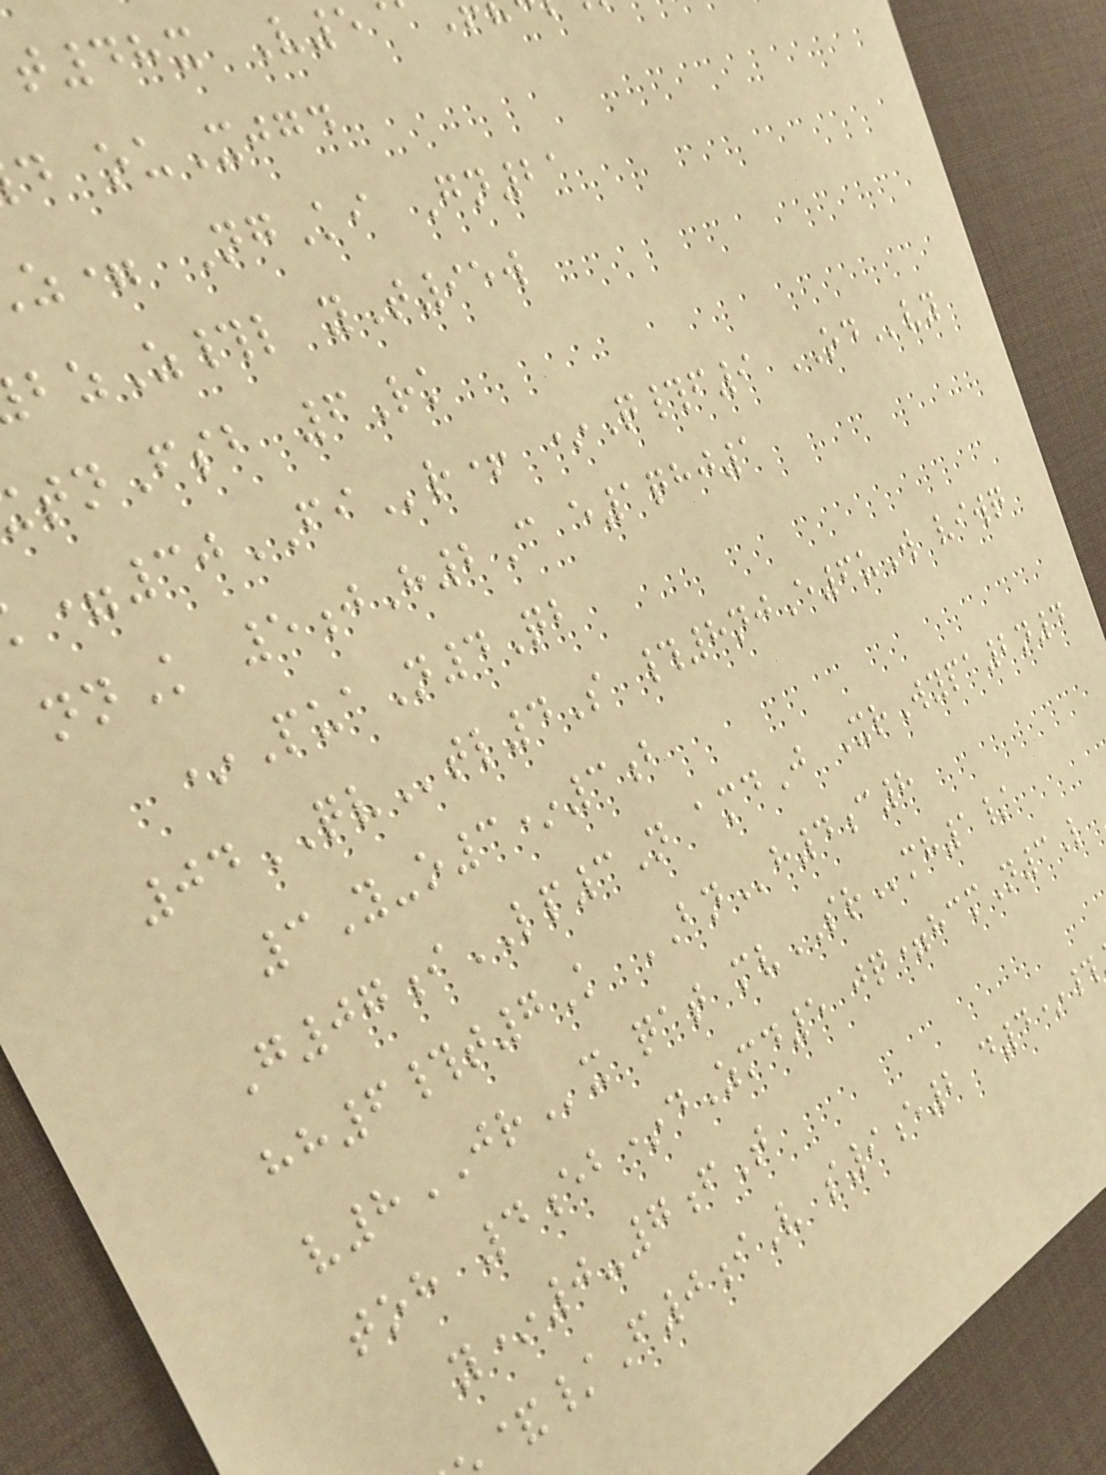t48x V5
d ouXjgd
z= NgKi Gn21
zZ#l yT95w
tnFsb 6Rk
=30FIr+ *Q#f9 ODvy
nnK 5jH2C e1qhj1
*PuaN4Qb
04QVtl4S #8njE6uW viwq
3Y-o3*3b
G07iLP3N amdJ XrWypa2n4
hh6#t7K BNh4c8
v8JRx qat mvSRmh1/
toh 4eb*dZmd5 jq=hcmN3L
y*0-7fT
&/F0iV s9e2 d4*#
